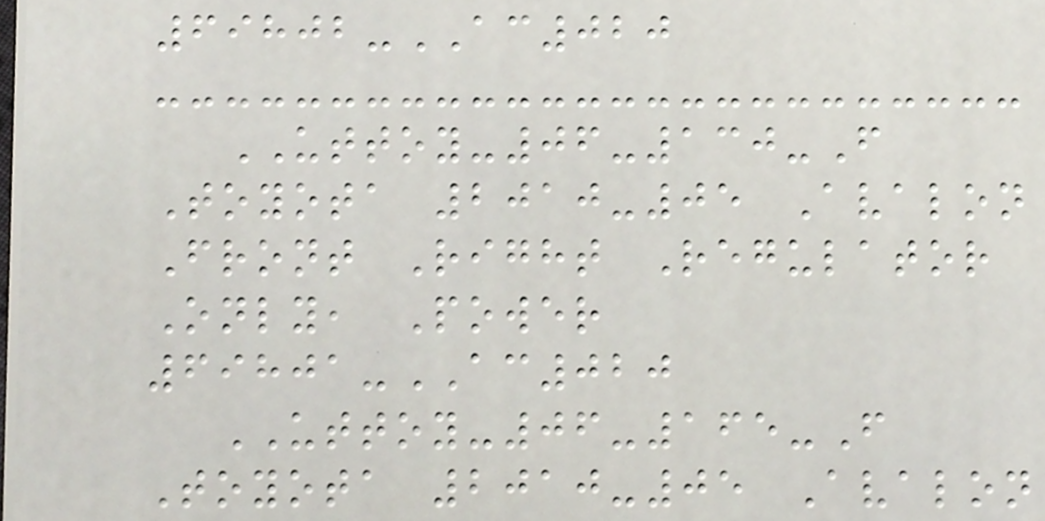69802-AC020
UTTOY-06-130-F
Toyota 2010-05 Avalon
Front Right Regulator
Only, Power
69801-AC020
UTTOY-06-165-F
Toyota 2010-05 Avalon
